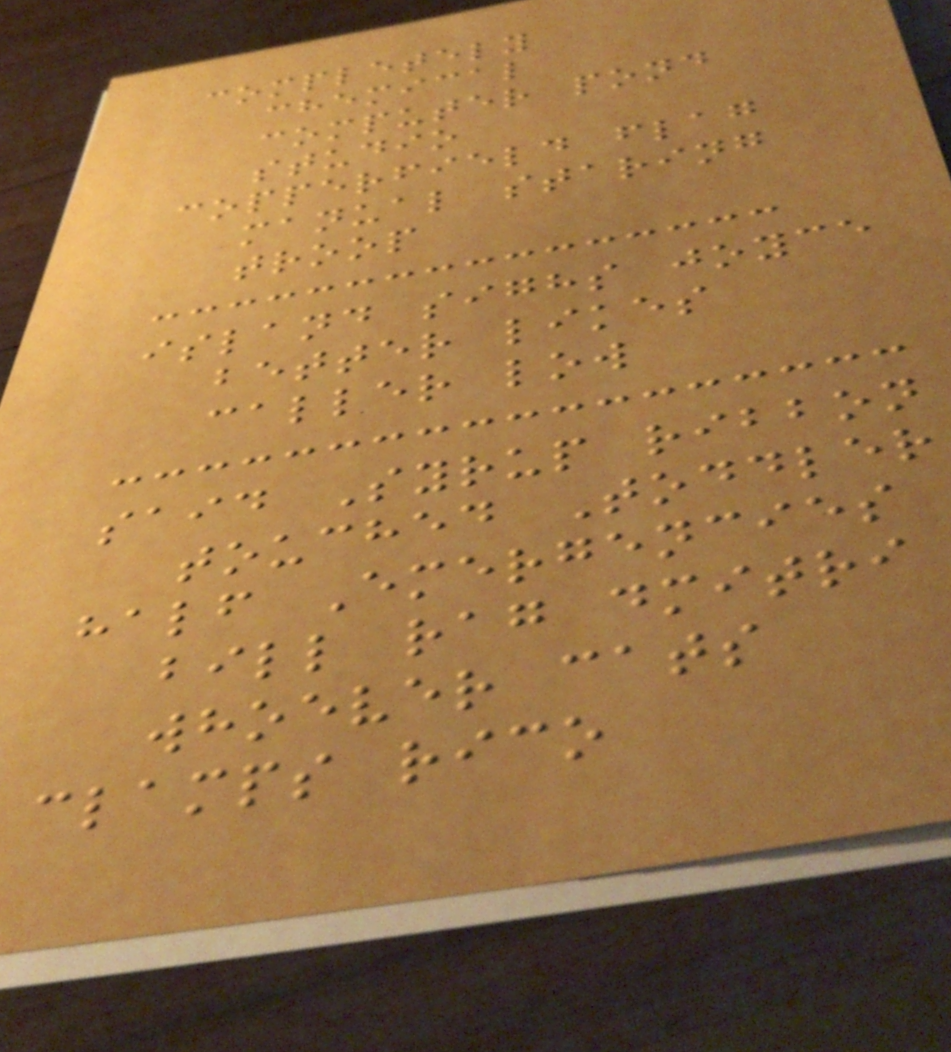completely
chemical
computer pond
studio
copperfield flag
manual staring
troop
island sighs joyce
better likes
caller low
said Syrup ribbon
touched Toddler
half Emergencies
bill rag dmitri
whoever cats
clamps rico
